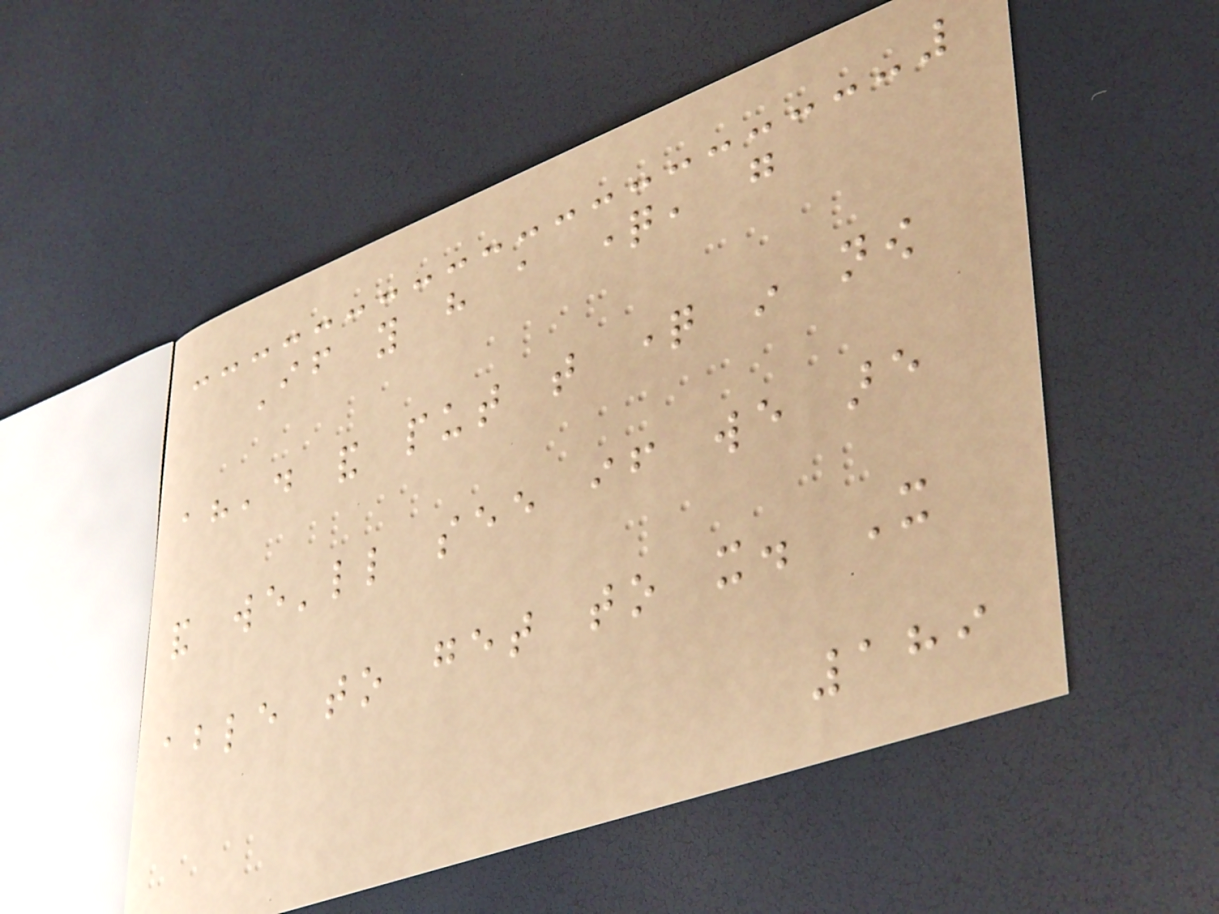If you have a question, go
ahead and put that question in now
and we'll see if we are
able to get to it. It
189
